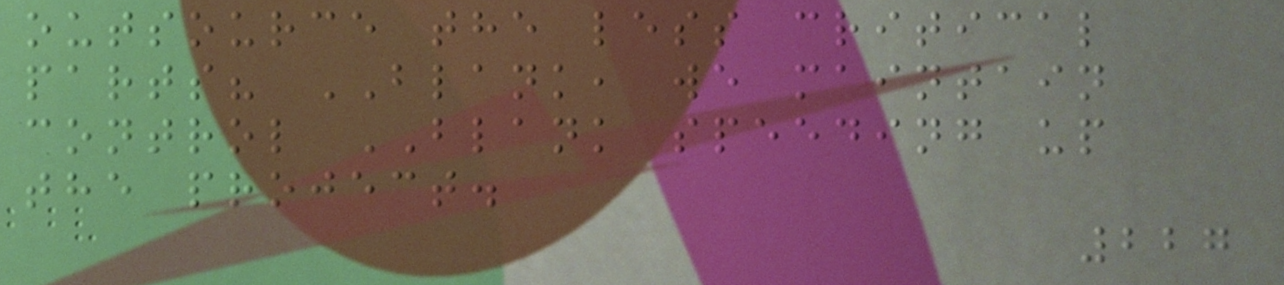outsource the less critical
parts? BLANK, we maintain
control BLANK speeding up
the project.
227
